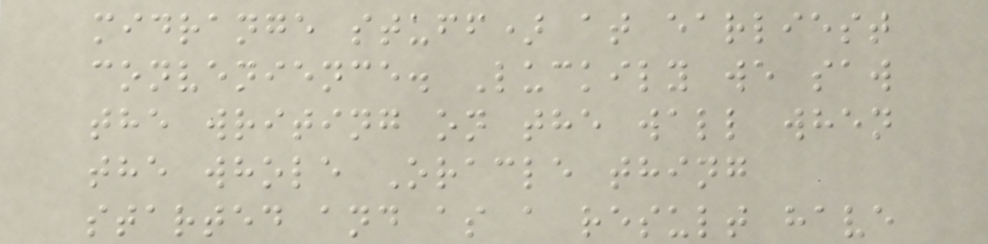midrange stuff) at earliest
convenience. Luckily we saw
the writing on the wall when
the whole Oracle thing
started and as a result have
